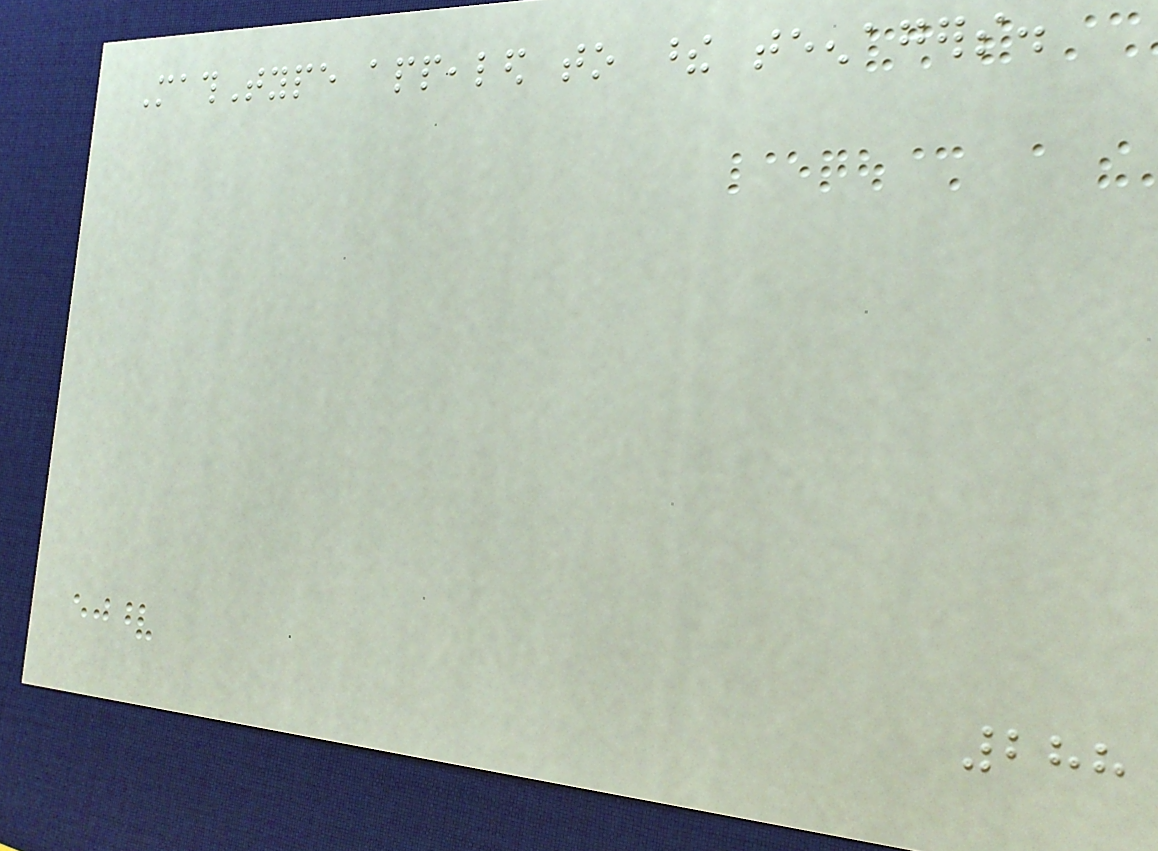MathType appealed to these teenagers.
288
